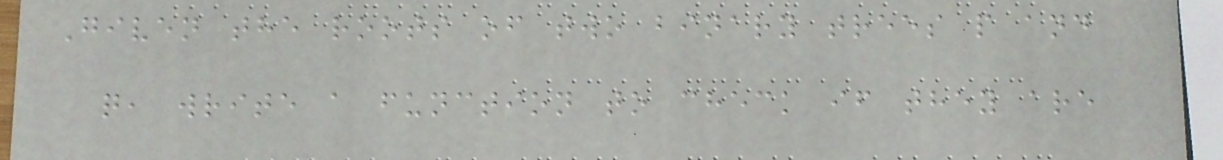Given the roots of two binary trees p and
q, write a function to check if they are
